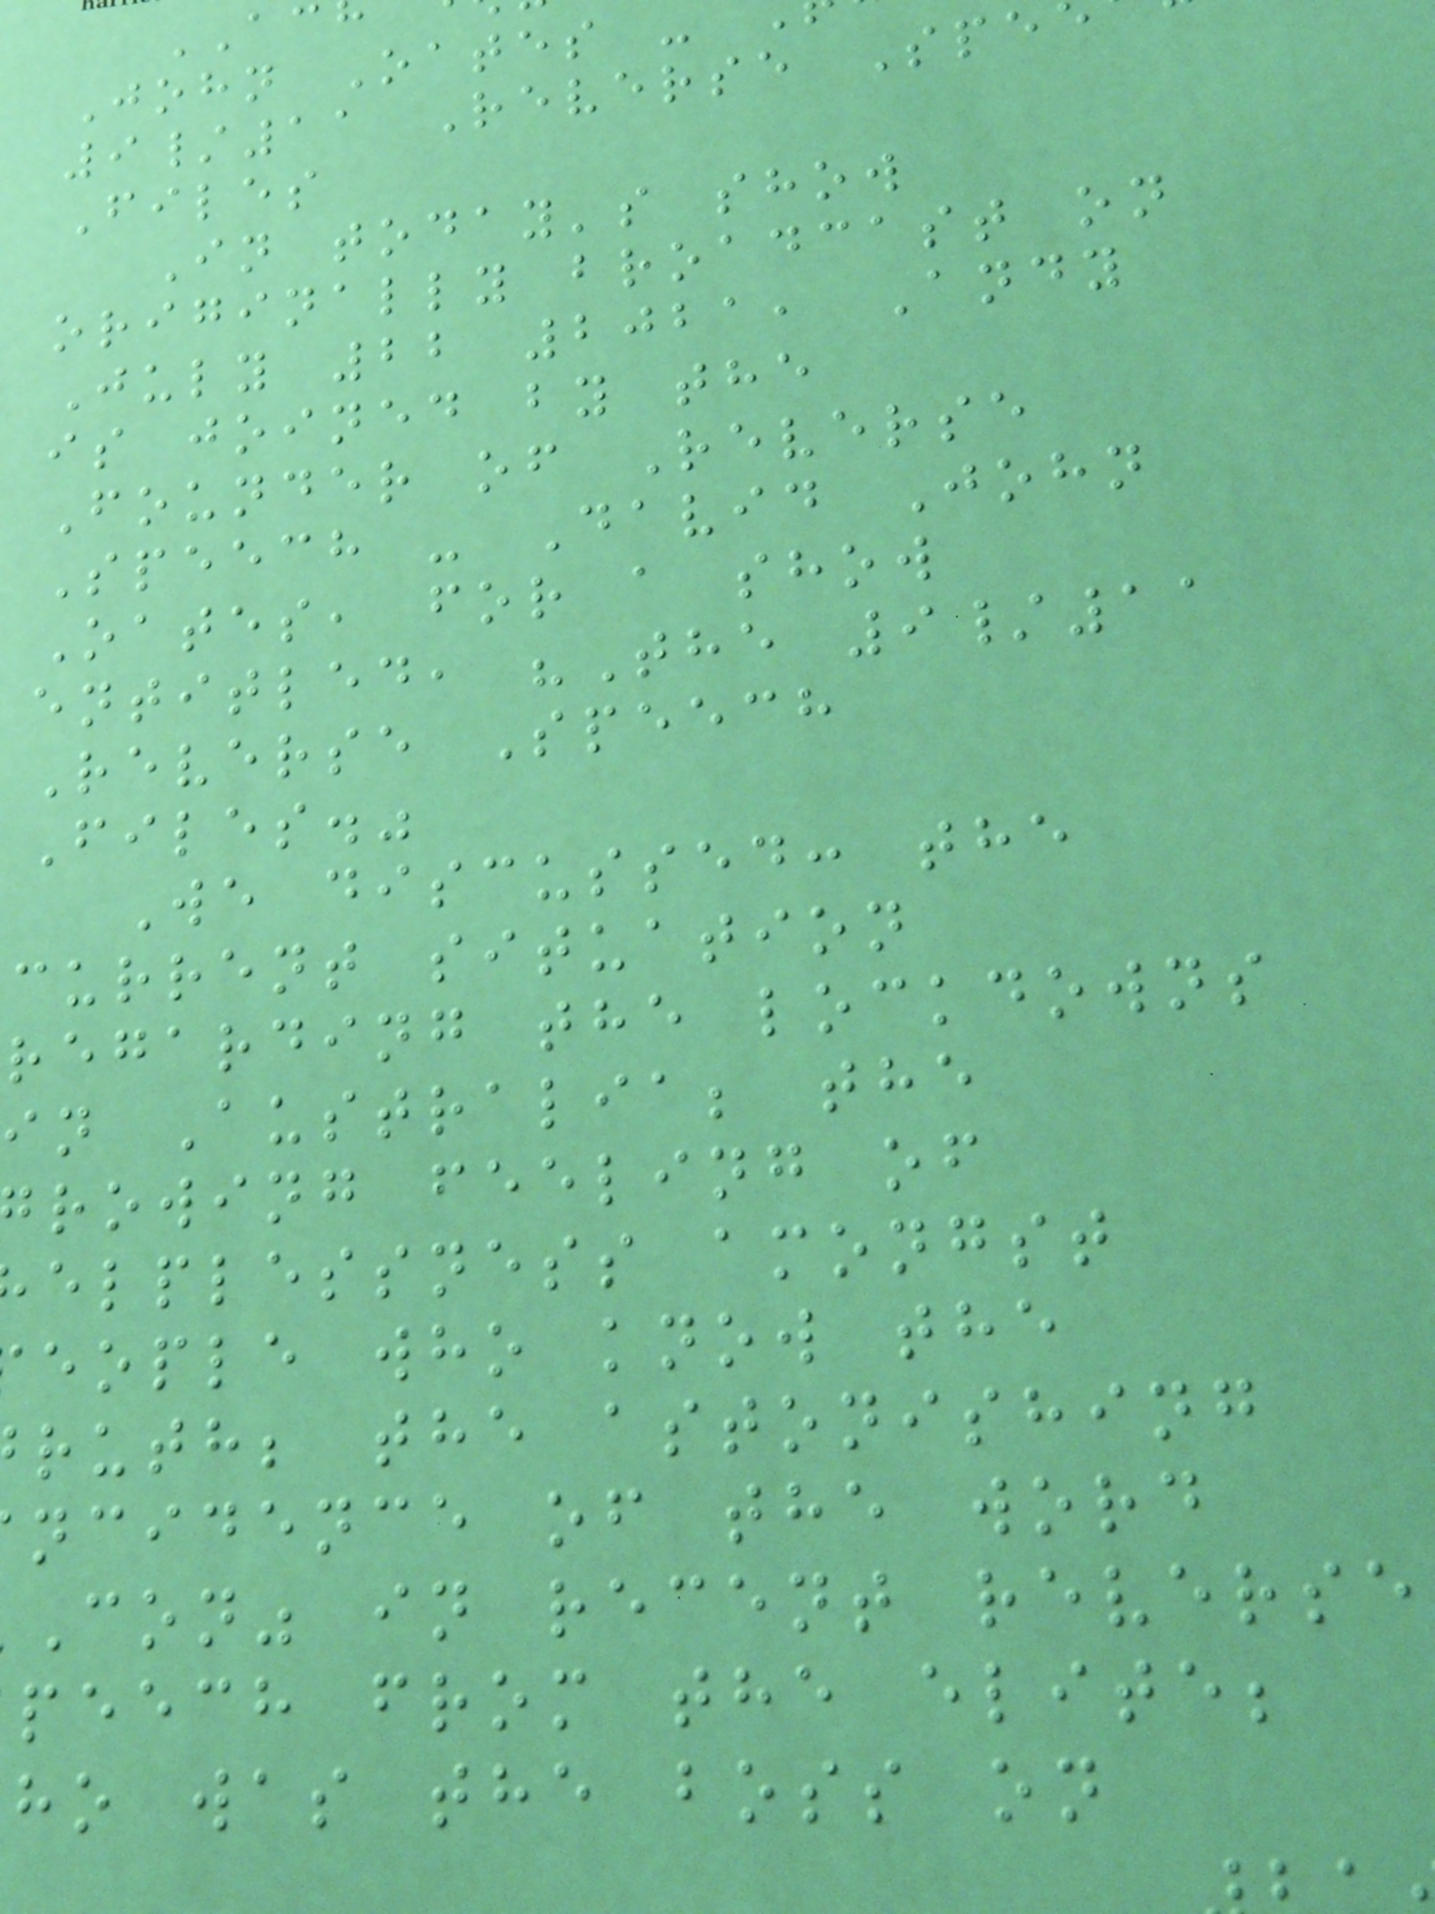John Oates -
9/11 Reverse Spe
Files
In today's show
originally broadcast on
July 22 2021, Andy
is joined by the
Founder of Reverse
Speech - David John
Oates, for a show
entitled, "The 9/11
Reverse Speech
Files."
We discussed: the
current situation
regarding the lockdowns
in Australia; the
rowing feeling of
elplessness amongst
eople who know the
ruth; the astonishing
ncidence of the word
Con" in recent reverse
peech from the elite;
ho was the boss on
